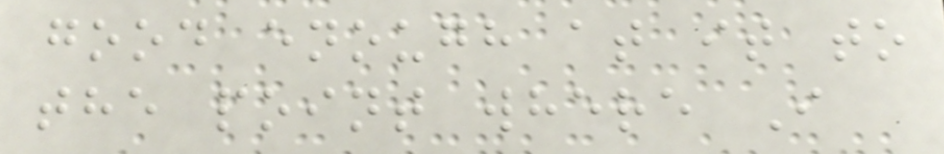good enough at it to
the point where I
